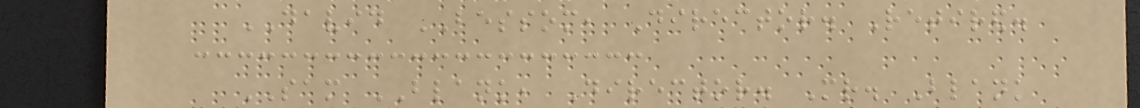DAVID BESSOM, Director. Retired.
SAM BLANK, Director. Mr. Blank
